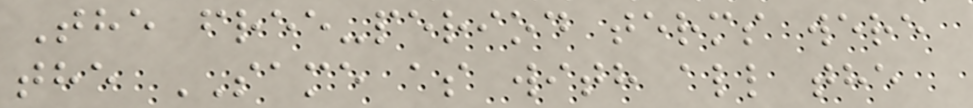The free-period terms were
the SAME as with all the
